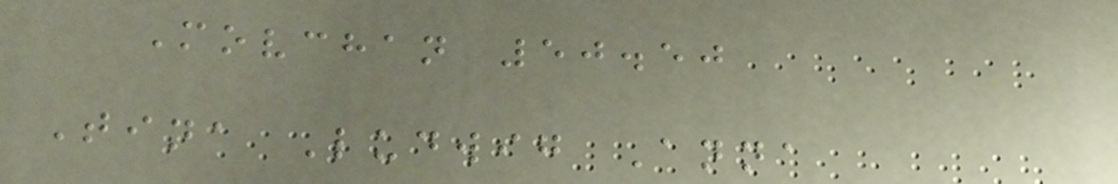Movchan 50.50
Tina Ludwig Anna
